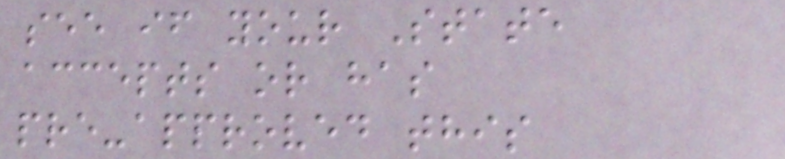see if your State
accepts or has
pre-approved this
